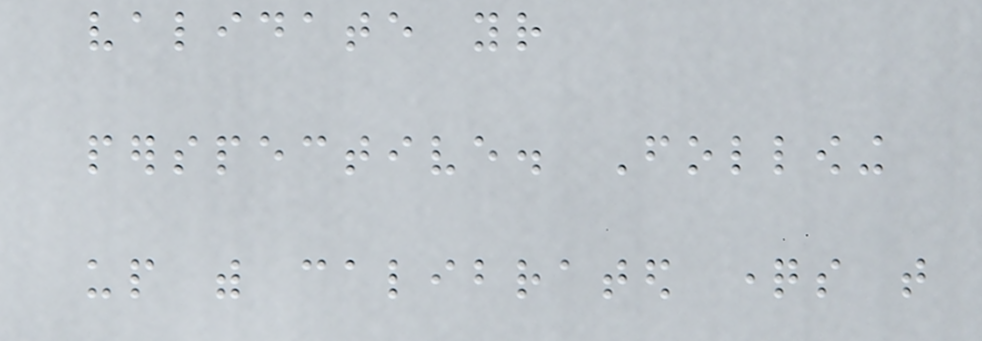validate your
perspective. Following
up with calibrated questions that
